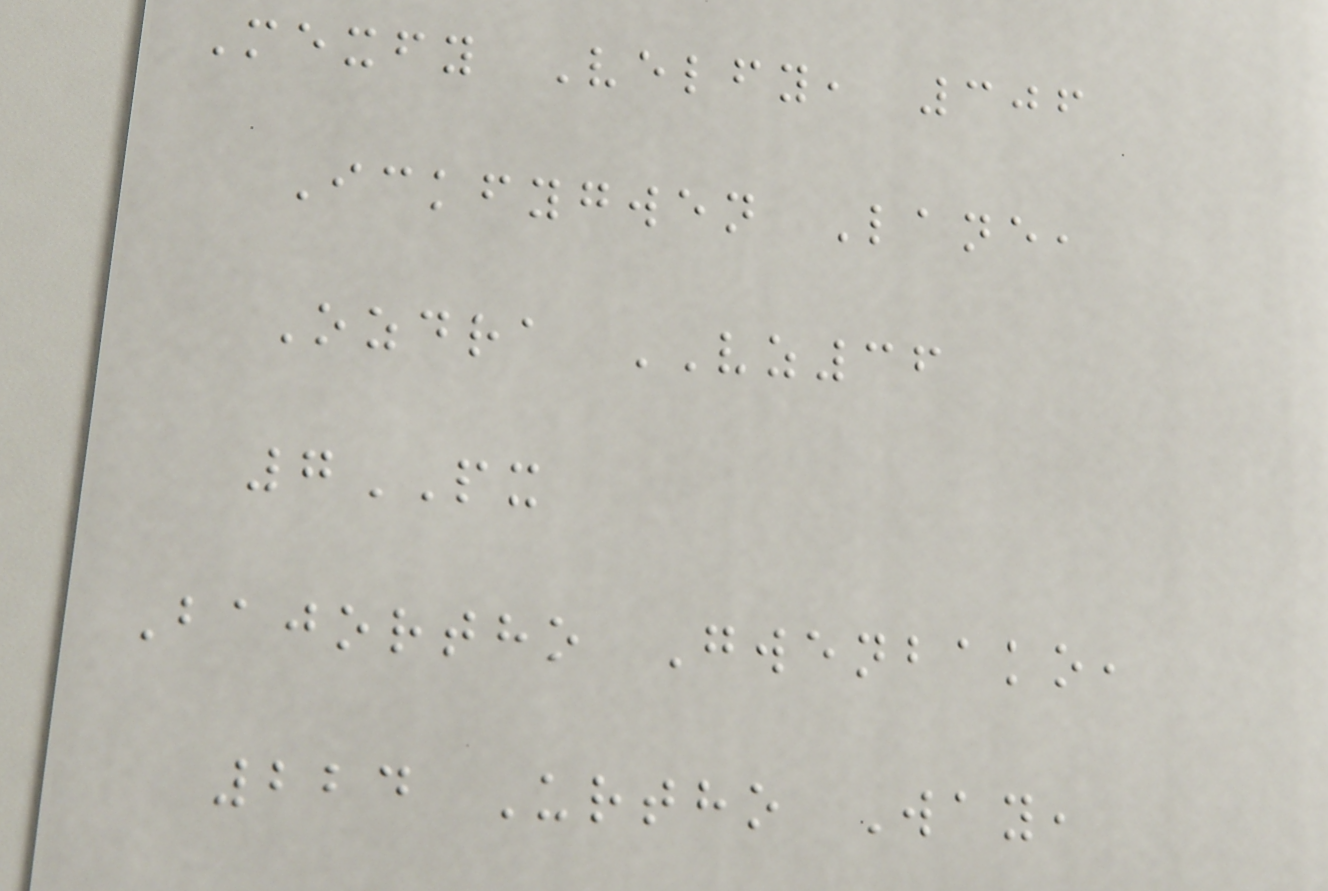Mexfy Velfy, 306
Ickfygwen Lane,
Ozdra VZ36
7PX
Bajortho Gwenbako,
224 Urtho Way,
